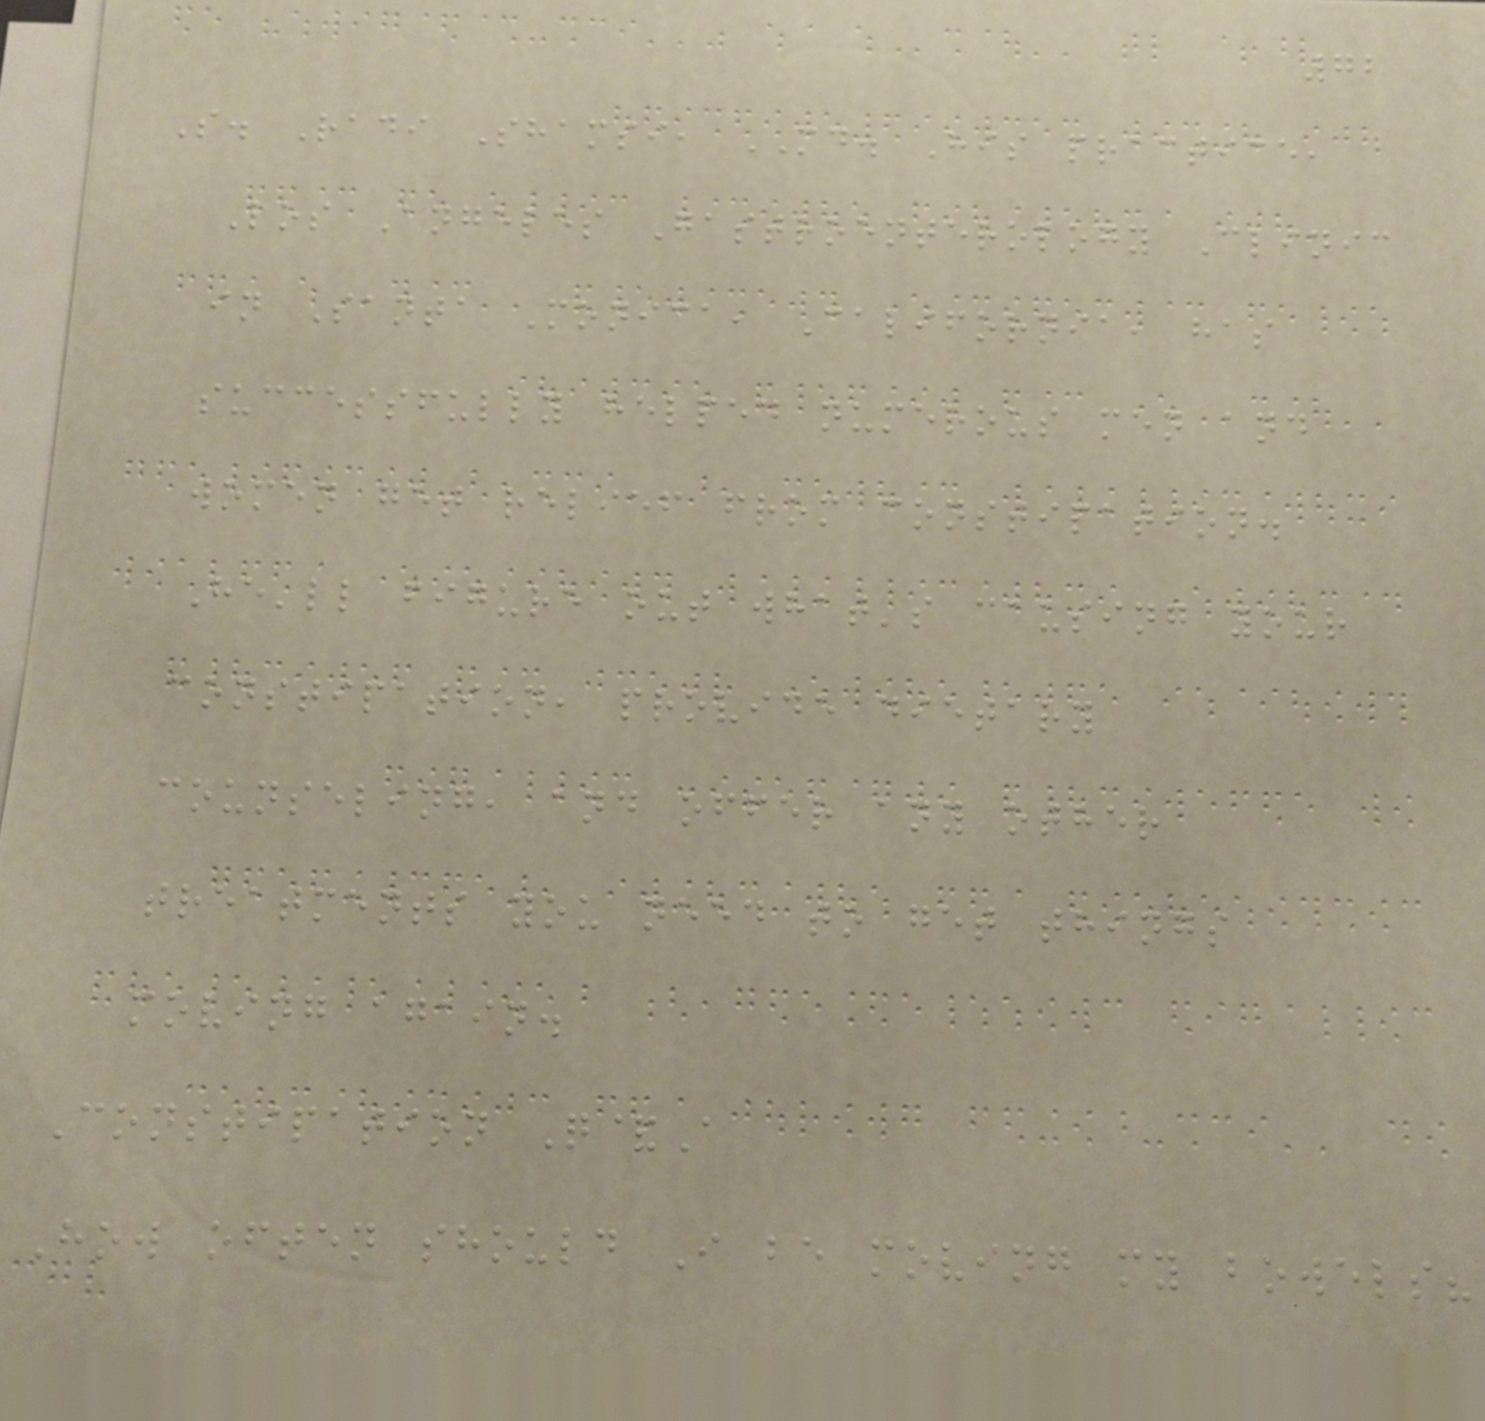72
S. Radi Shamsi, MD. His practice,
Los Angeles Gastroenterology Clinic
in Santa Monica, California, has
successfully helped numerous men and
women get relief from constipation.
He'll figure out what's causing your
constipation, provide dietary
counseling, and offer any other
treatments you need to get things
moving again.
Constipation Q&A
How often should I be moving my bowels?
